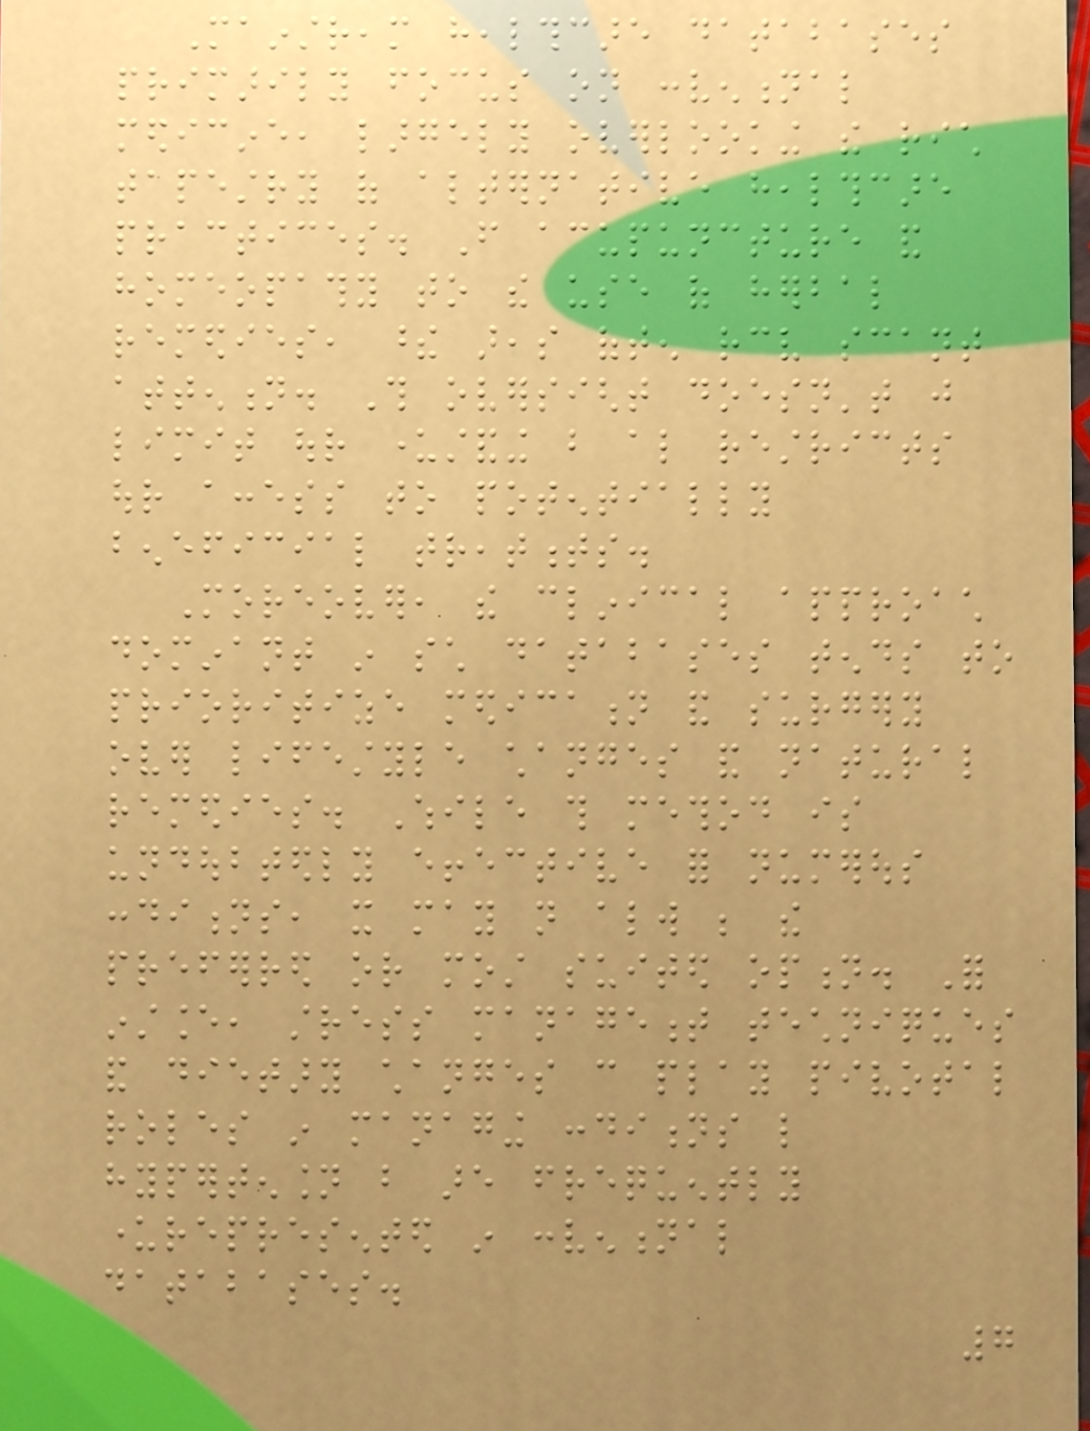Mainstream healthcare databases
primarily focus on conventional
medicine, largely overlooking the rich
tapestry of alternative healthcare
practices. From acupuncture and
homeopathy to the use of herbal
remedies, these areas often receive scant
attention. This oversight doesn't just
limit our understanding but also restricts
our access to potentially
beneficial treatments.
Moreover, the clinical approach
dominant in such databases tends to
prioritize medication and surgery
over lifestyle changes and natural
remedies. While this method is
undoubtedly effective for numerous
conditions, it may not always be the
preferred or most suited option. For
instance, stress management techniques
and dietary changes can play pivotal
roles in managing conditions like
hypertension but are frequently
underrepresented in conventional
databases.
7
